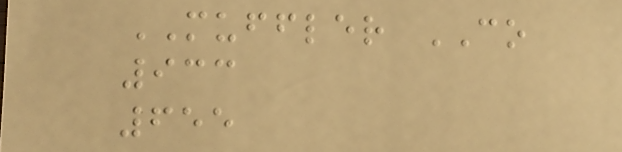MUFFLER CO
933
655
